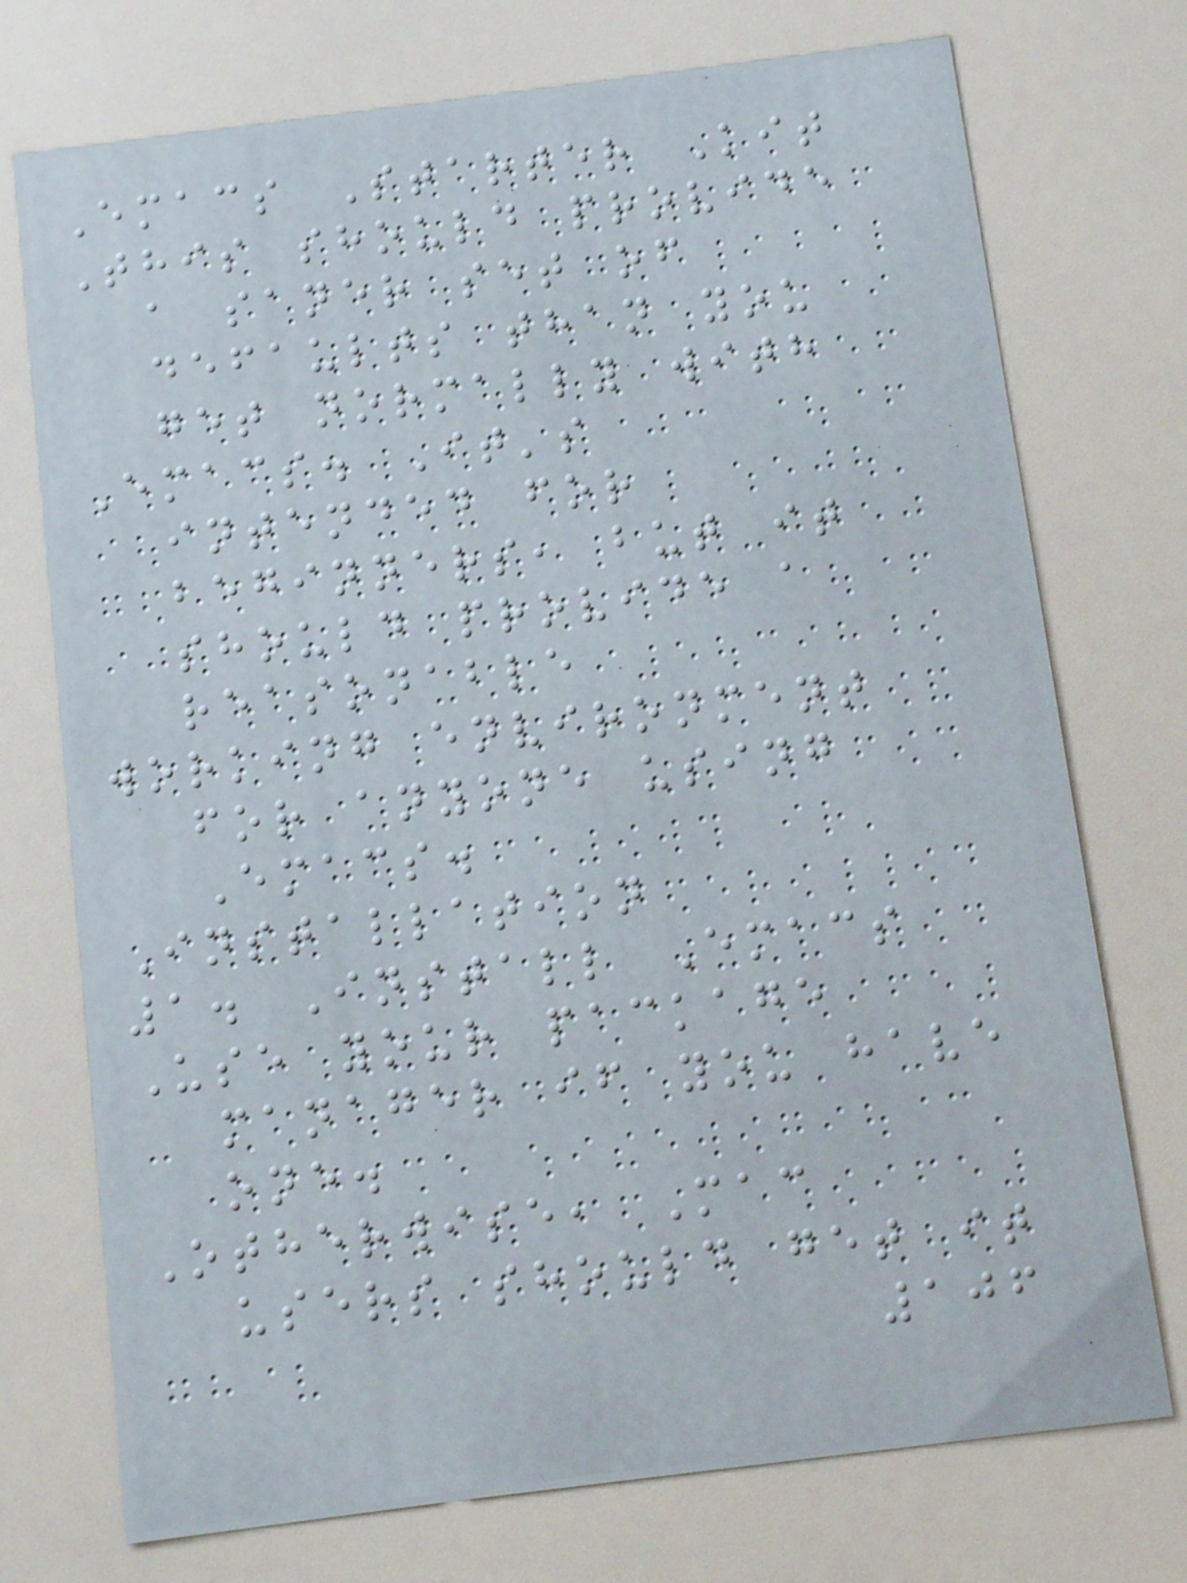Emacs Starter Kit
This should provide
a saner set of
defaults than you
get normally with
Emacs. It's
intended for
beginners, but it
should provide a
reasonable
working environment
for anyone using
Emacs.
Installation
1. Install Emacs
Use your package
manager if you have
one.
Otherwise, Mac
users should get it
106
